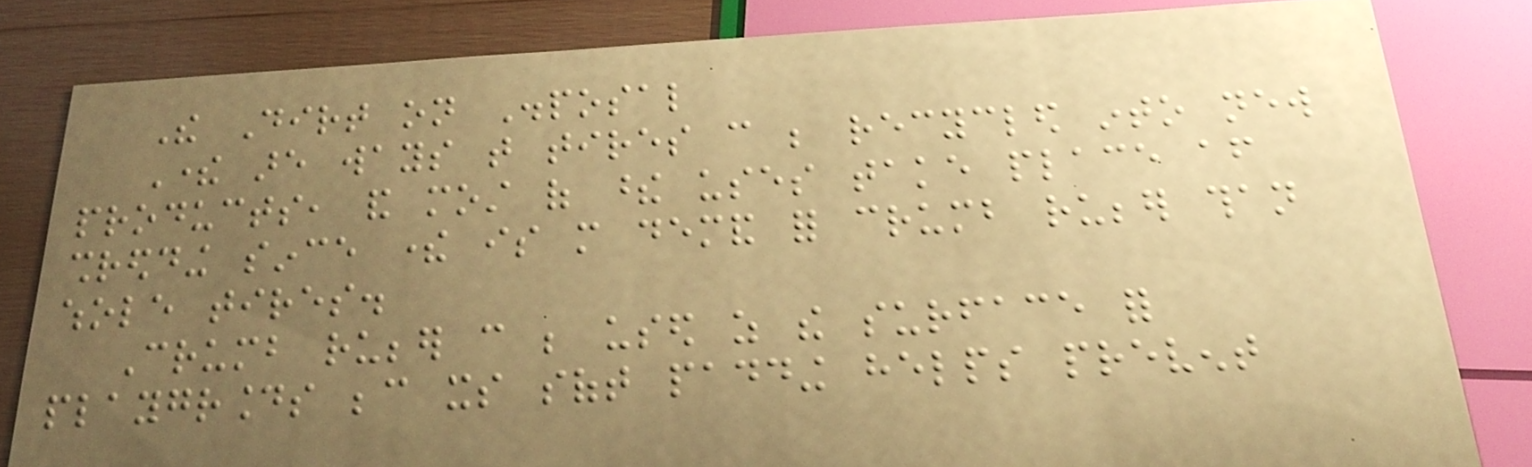The Dirt on Disposal
There are ways that tires can be recycled into new
products, and most of these uses take place after
shredding since there is more demand for crumb rubber than
whole tires.
Crumb rubber can be used as the surface for
playgrounds because its soft padding helps prevent
